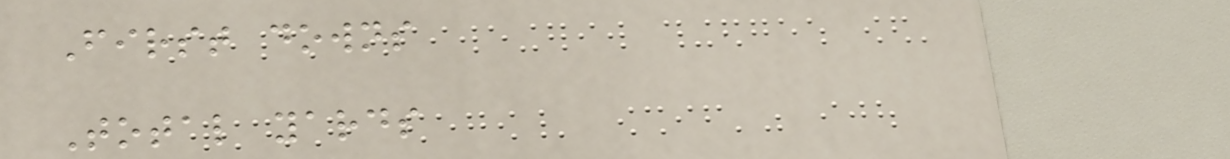First downs
Total yards
